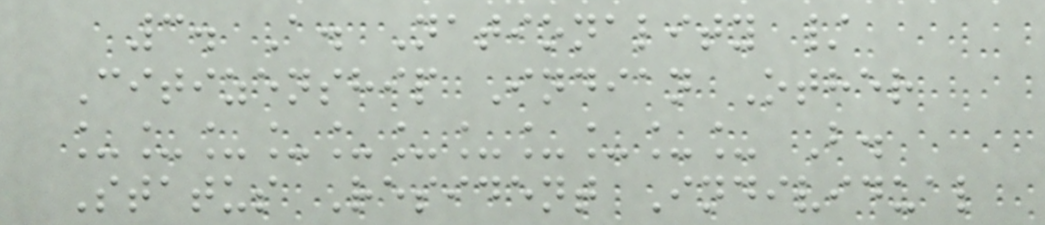3. A. Nationality /
Citizenship Indian Other
___________ B.
Status Resident Individual
